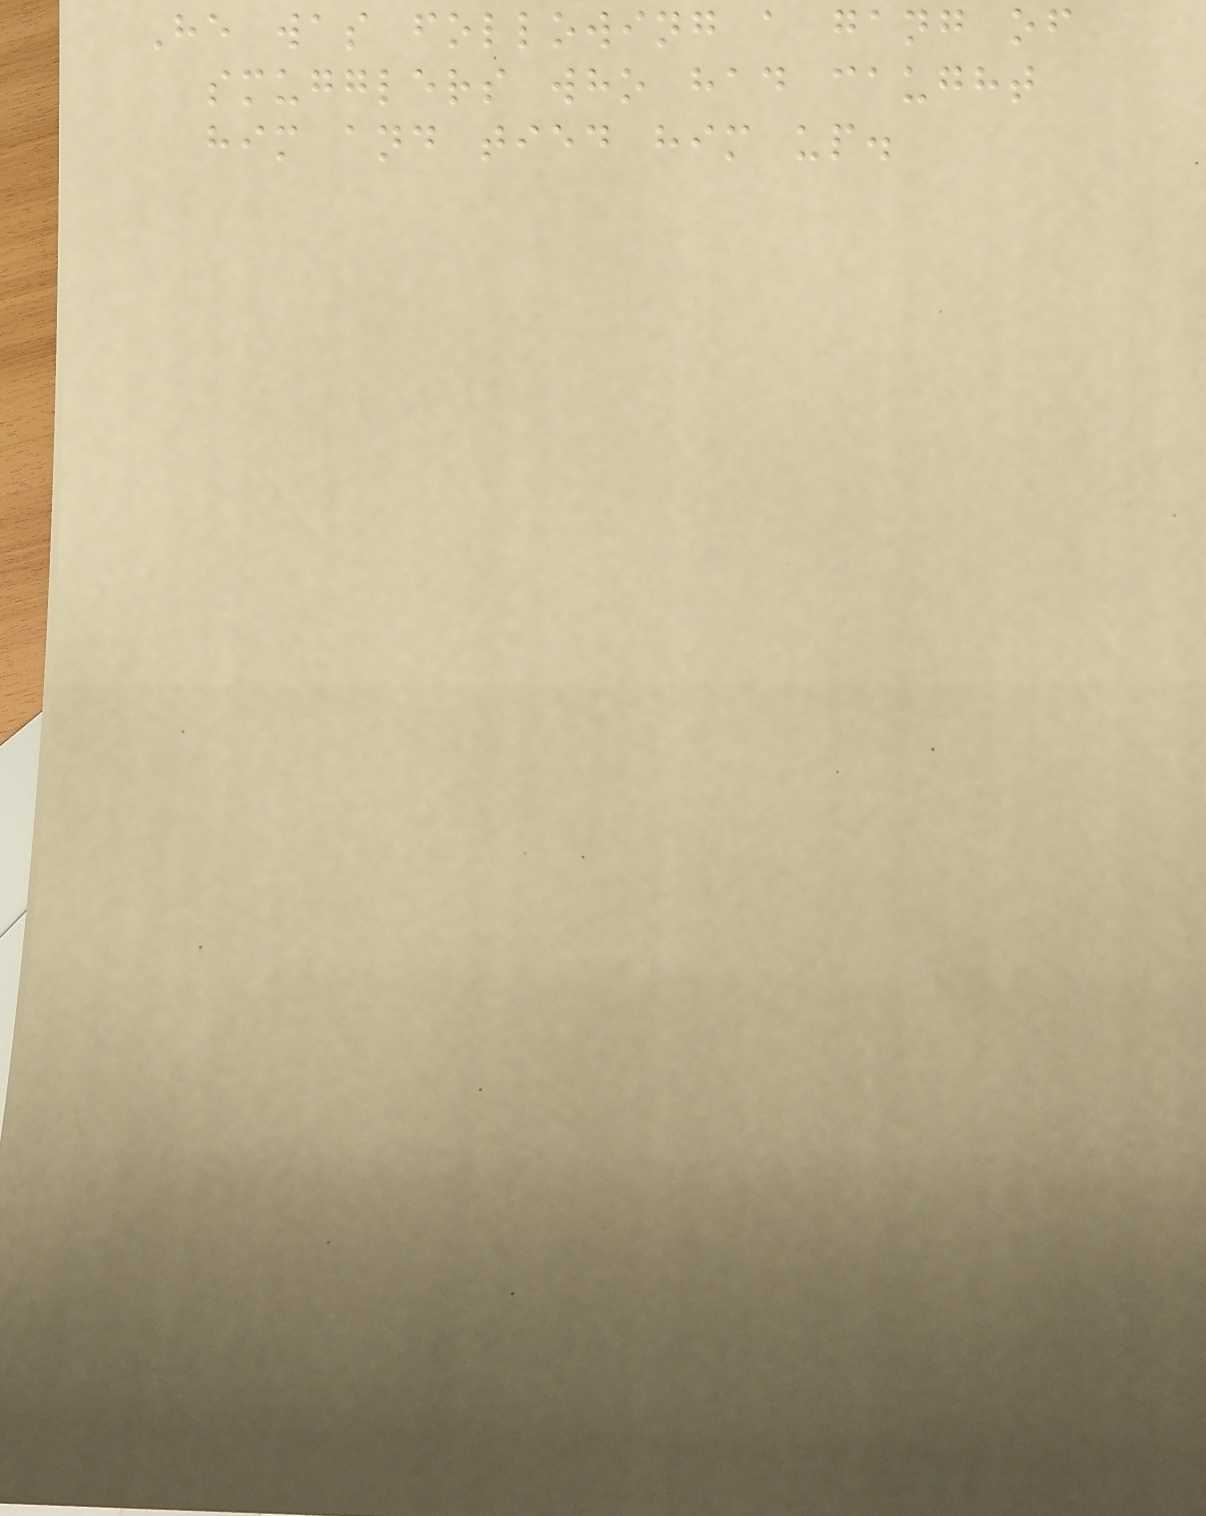He was following a gang of
smugglers who had caught
him and tied him up.
